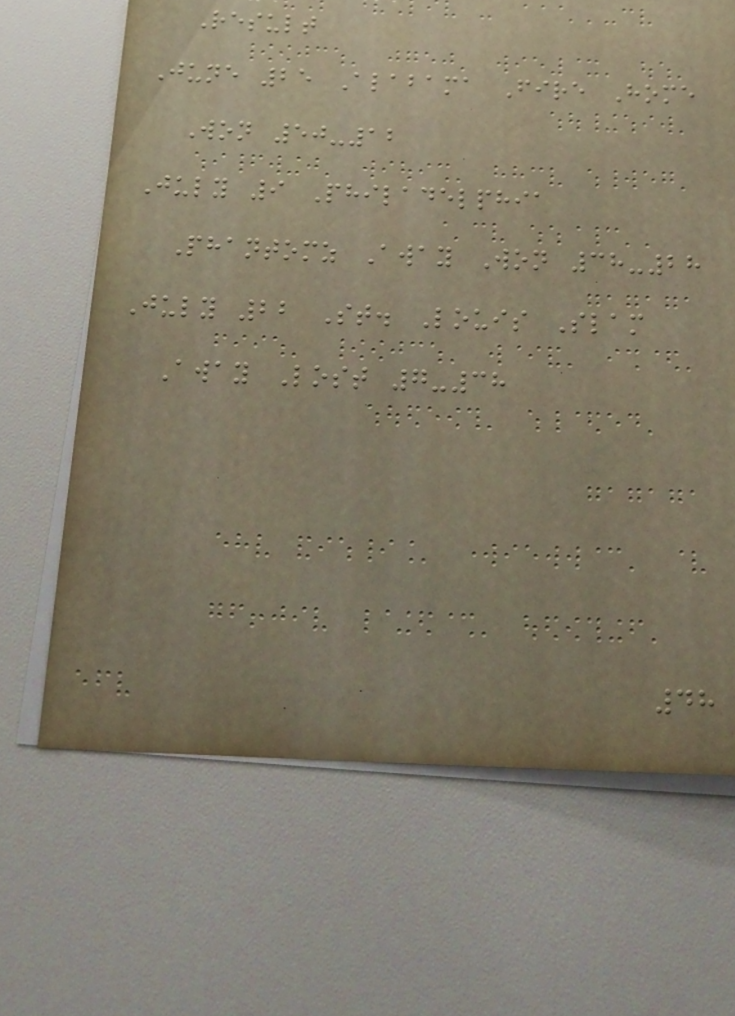Result
June 25 Alabama Fire Home
Won 50-12
July 9 Philadelphia
Phantomz Away Won 38-28
July 22 St. Louis Slam
Away Lost 7-38
48
